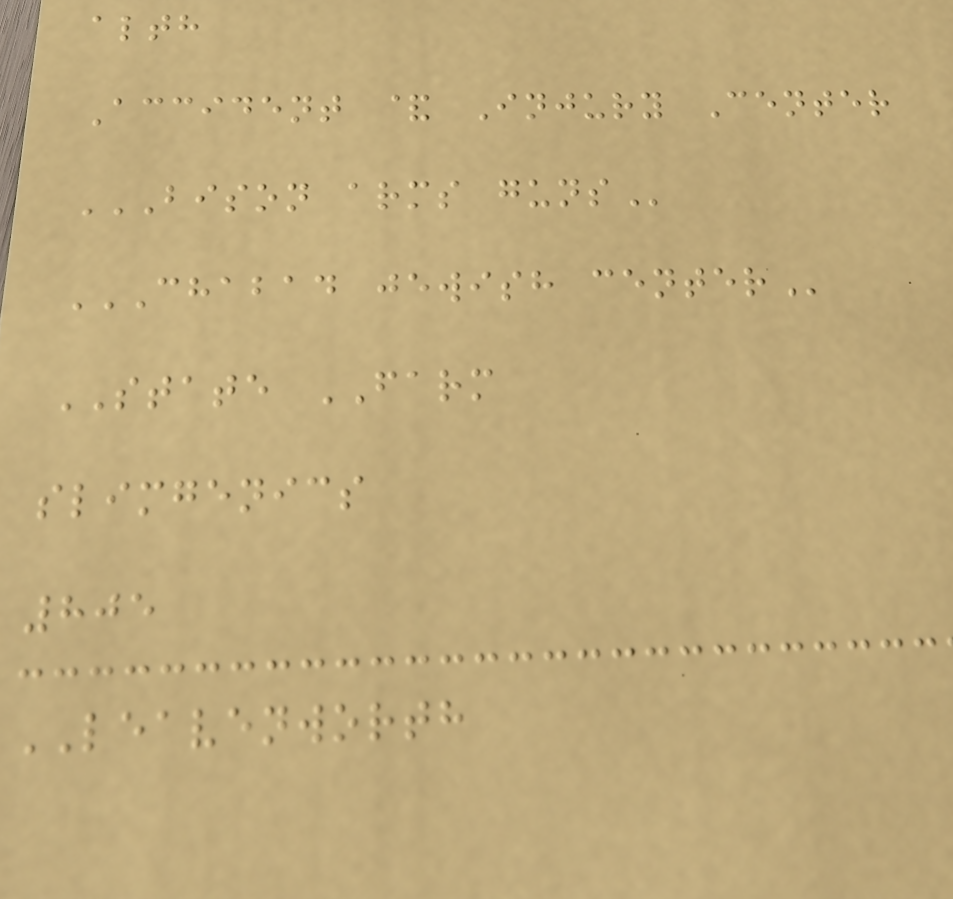alth
Accident & Injury Center
BISON ARMS GUNS
CHABAD JEWISH CENTER
STATE FARM
slimgenics
805
LEAVENWORTH
